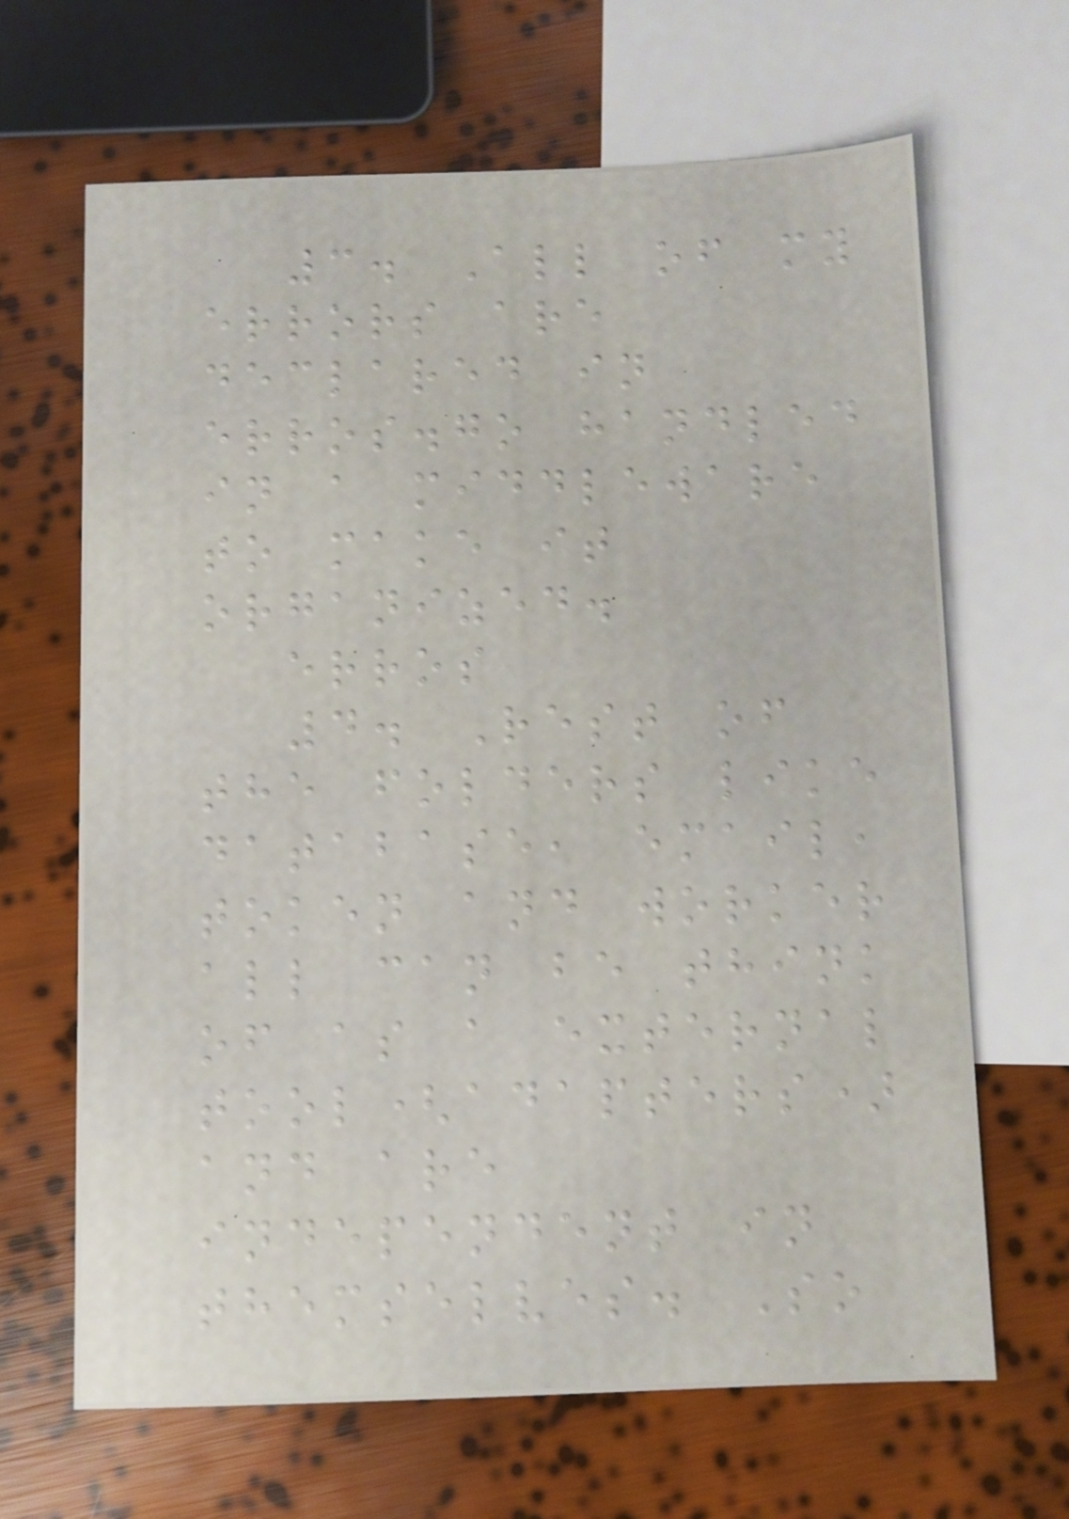3. All of my
errors are
declared in
erros.go handled
in a middleware
to make it
organized.
erros
4. Rest of
the folders like
database, email,
token and worker
all can be think
of as a external
tool(adapters)
and are
independent in
themselves. So
